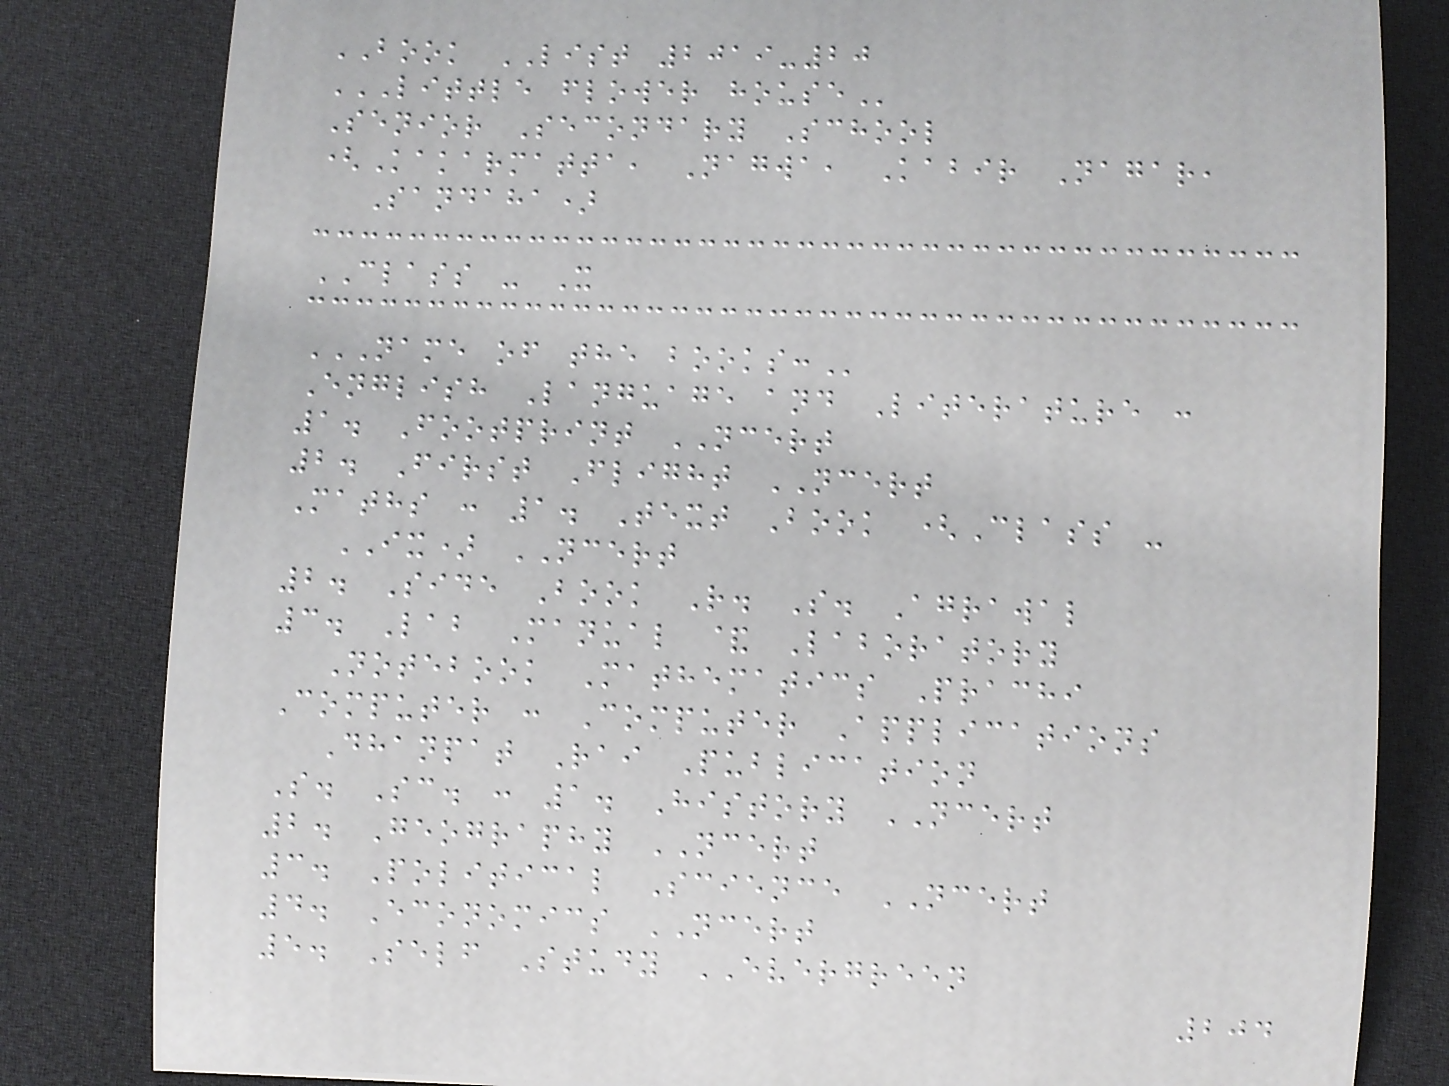BOOK LIST 2019-20
LITTLE FLOWER HOUSE
Senior Secondary School
(Kakarmatta, Nagwa, Kabir Nagar,
Sandaha)
CLASS - X
NAME OF THE BOOKS:
English Language and Literature :
1. Footprint NCERT
2. First Flight NCERT
Maths : 1. Text Book (Class -
IX) NCERT
2. Side Book R. S. Agrawal
3. Lab Manual & Laboratory
Notebook Mathematics Prachi
Computer : Computer Applications
Dhanpat Rai Publication
S. Sc. : 1. History NCERT
2. Geography NCERT
3. Political Science NCERT
4. Economics NCERT
5. Self Study EVERGREEN
204
